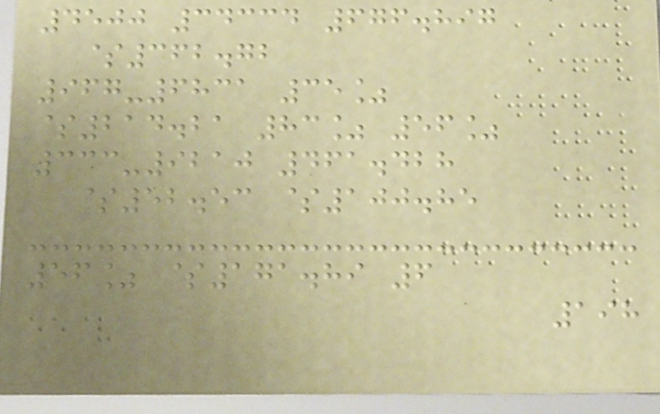4500 34334 676.897
$362.72
967-6831 35%
$214.21 83% 56%
333-9210 461.428
$52.53 $100.85
56% $171.89 6
198
